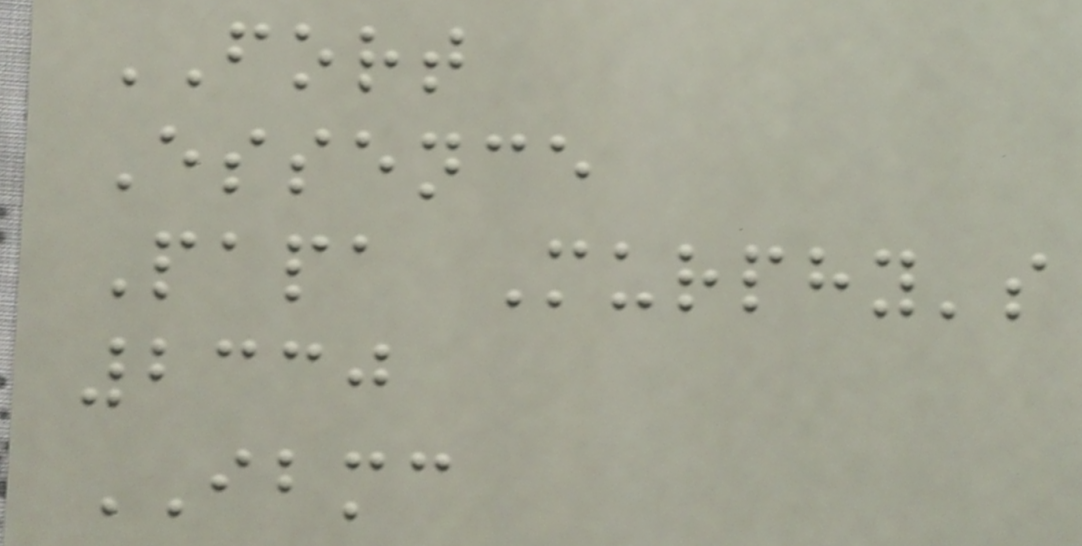FORT
Essence
Papa Murphy's
2330
IBMC
